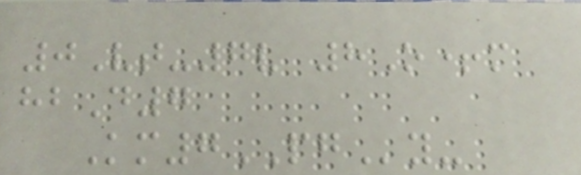0Vt-7v 8O+m
hbD7
Km7PGy-
